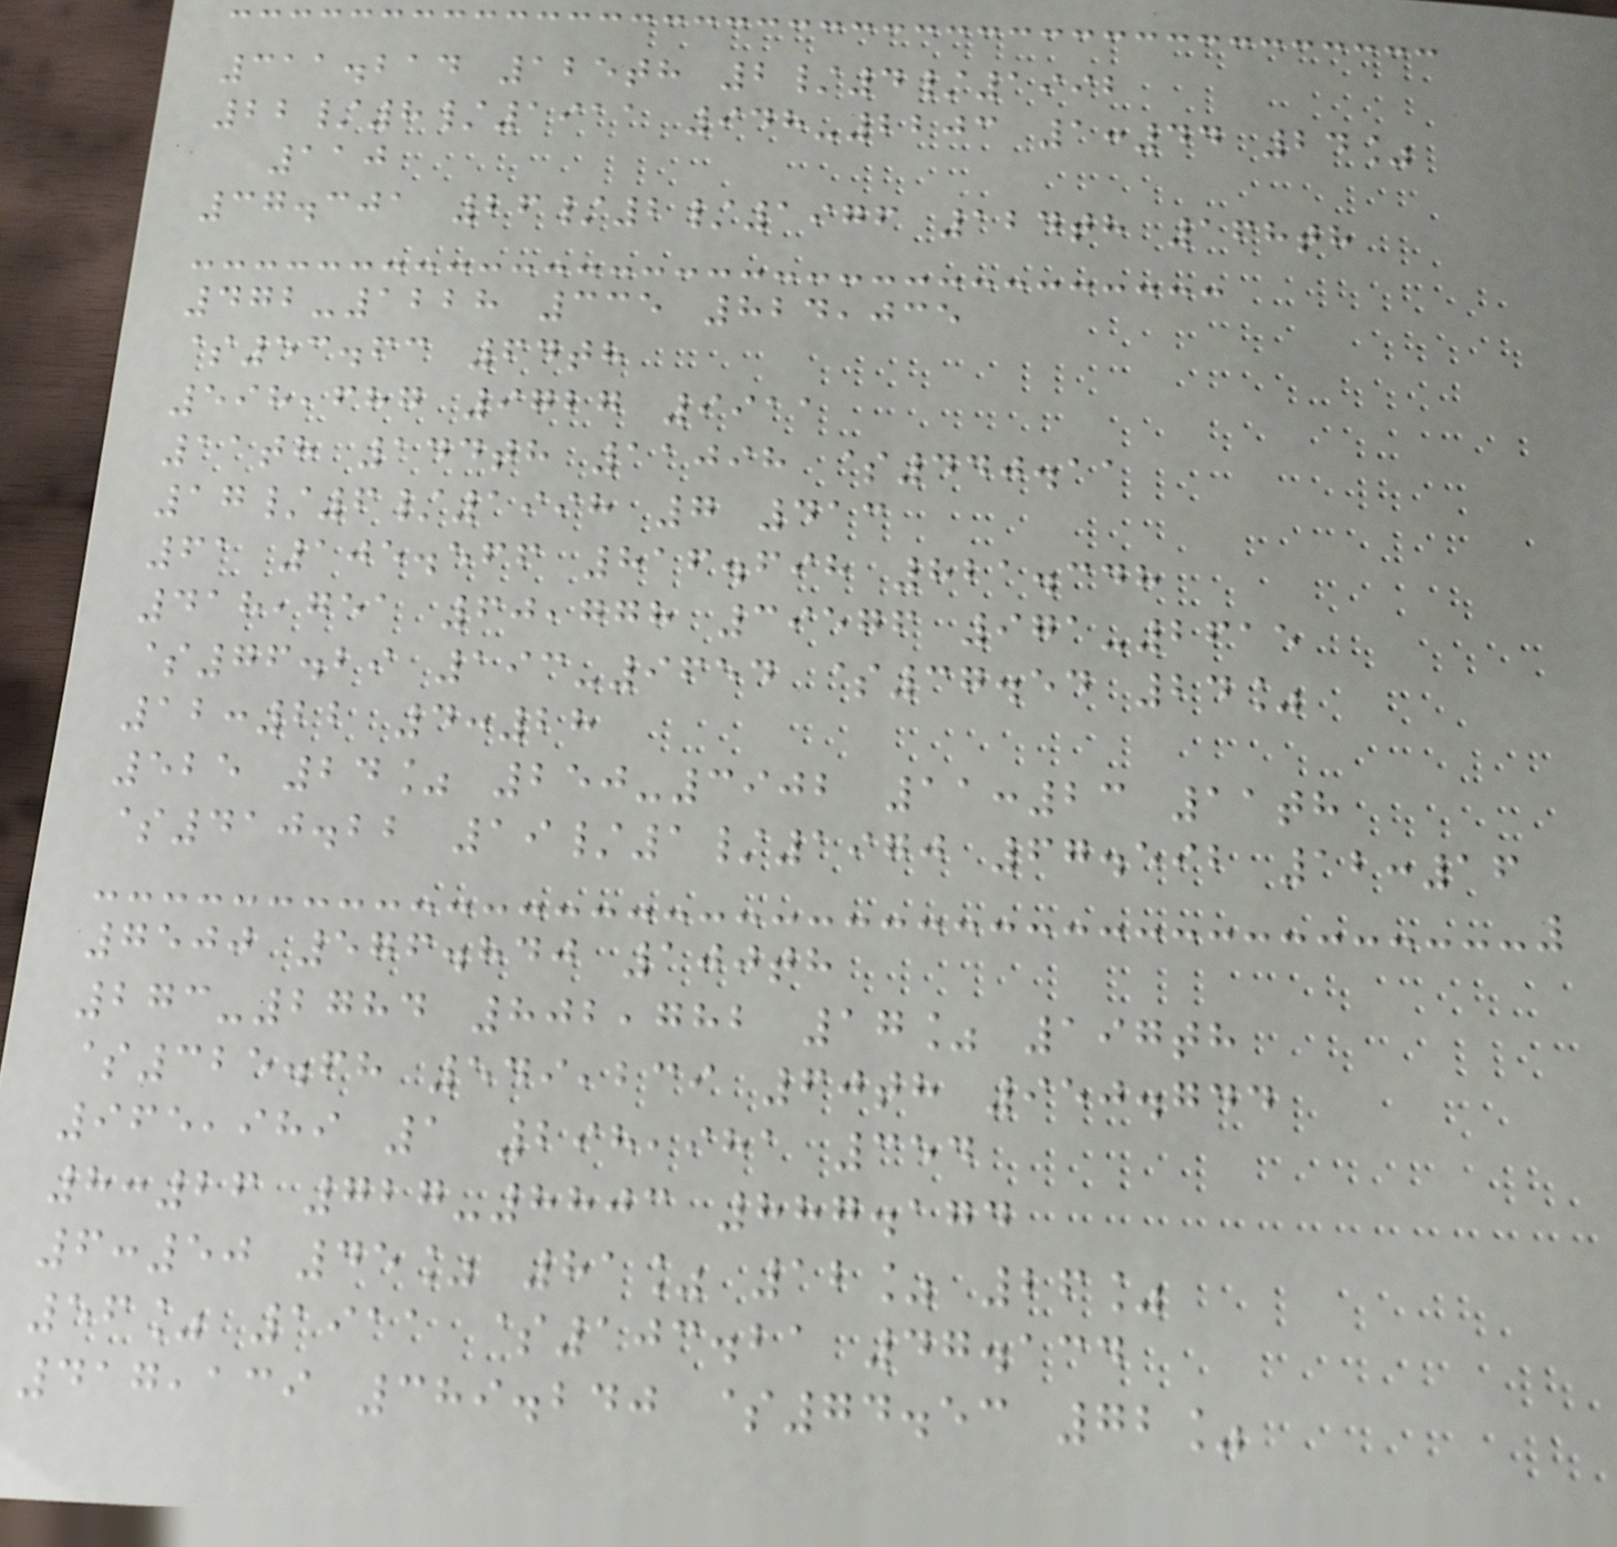311.214 125th 2/4/1992
22/8/1911 948-2203 1:44 24%
110
37.301 26/2/1976 124th 168th
472-1228 335 824,035
$53.63 64th
598,687 9727 9911
11th 144th 11098 $440.11
17/6/1998 7 413
61 105.566 816.698 821.348
418,751 60,778 39576 971-2615
$76.29 193-9654 $37.54 24%
12:22 4:28
525 24% 250-3902 11:23 11th
$410.22 19/1/1970 67.592 12:16
7500 576.840 100th
273-2784 802,782 17% 197th
$325.68 549,239 60th 950.744
965,989 1 298,981 354
8:26 727-8803 887.174
6:50 45% 81% 12% 26%
56% 1911 $103.21 47.134
417,139 389.240 $74.53 72%
